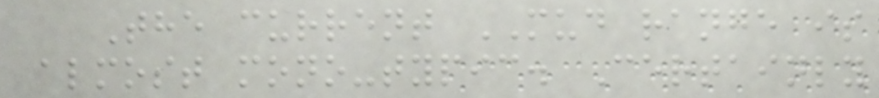The current MUD range is
almost mono-typic. Certainly
